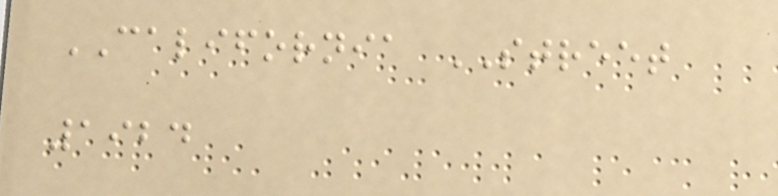CALIFORNIA STREET
1924
